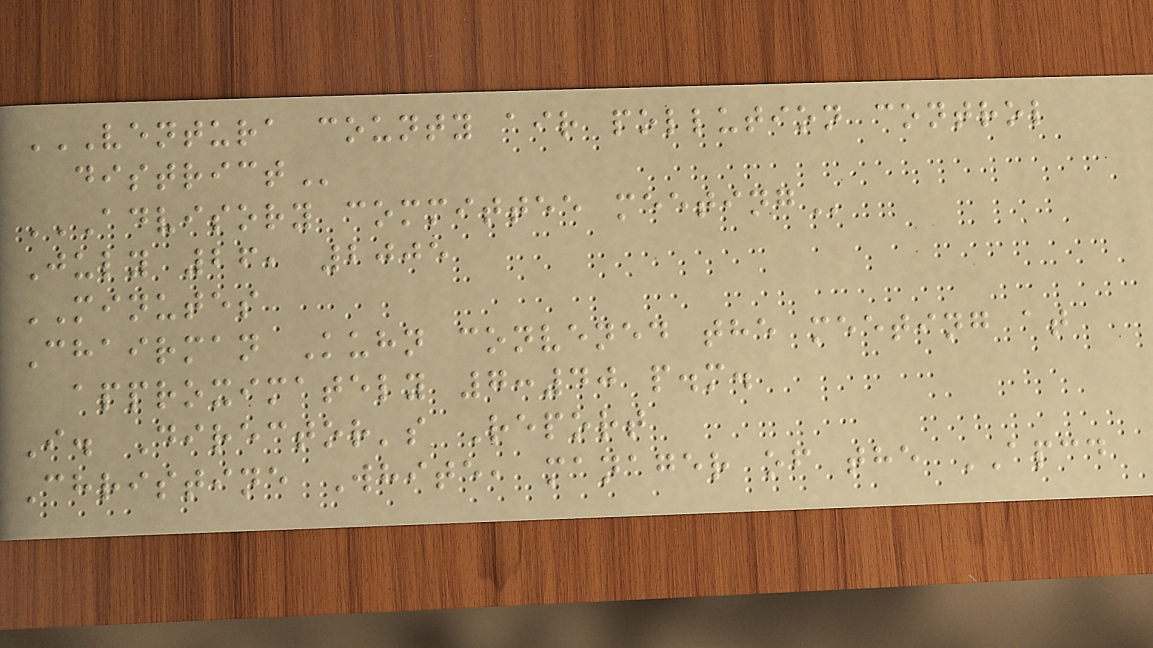VENTURA COUNTY AIR POLLUTION CONTROL
DISTRICT
ADVISORY COMMITTEE MEETING
July 26, 2005
MINUTES
Chairman Kuhn convened the meeting at
approximately 7:40 p.m.
I. Director's Report
Christine White, manager of the APCD
